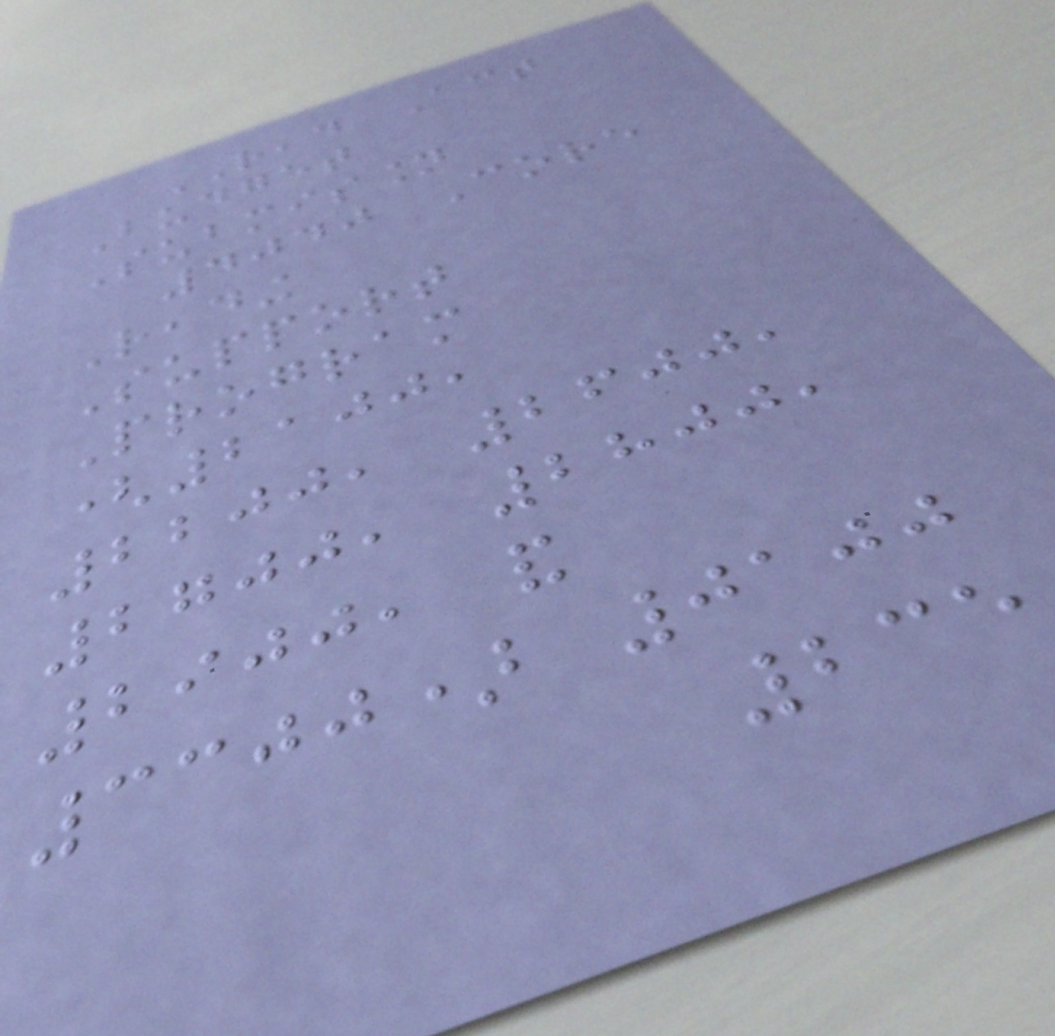READ Act
Budget
Submission
4040 Core
Reading
Support
Program
(2100,
2200, 2600,
2700, 2800,
2900, and
3300) 0100
235
